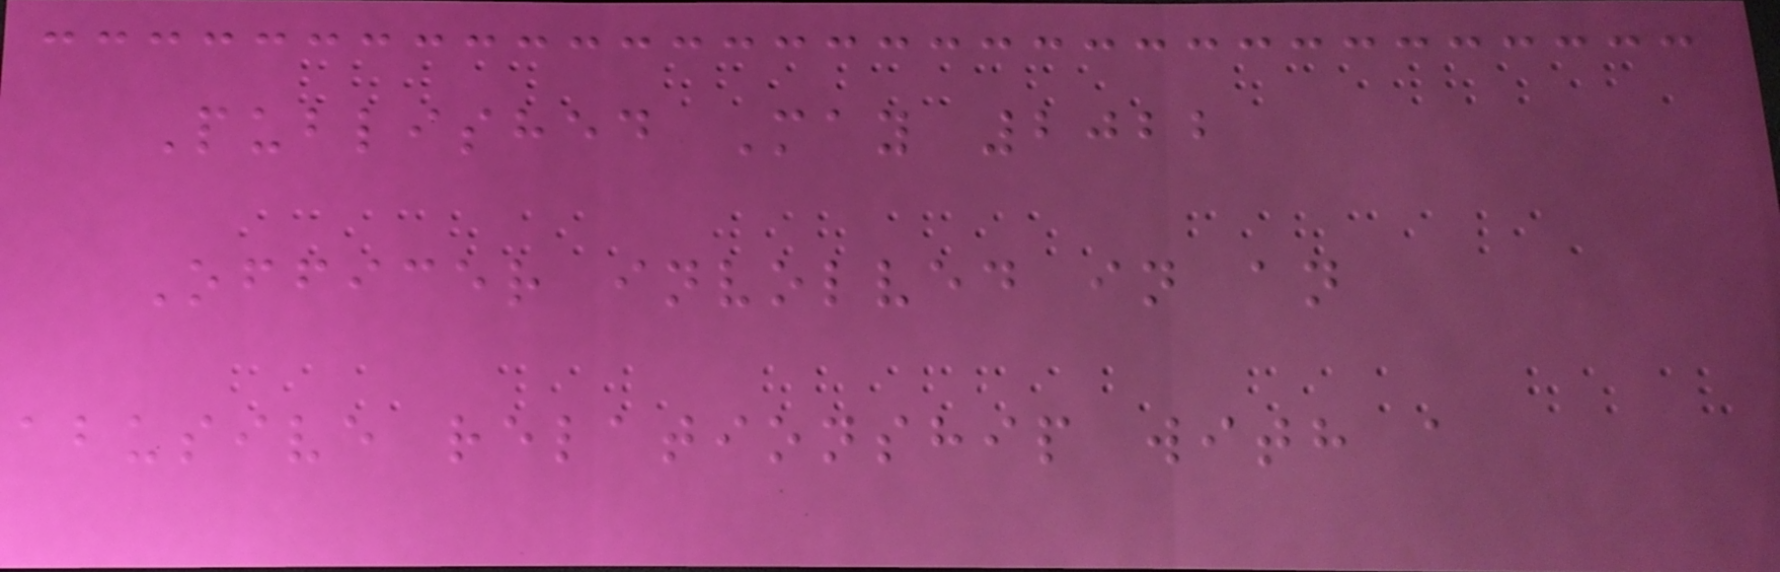Published May 2022
Officer involved in an
abusive relationship with a
